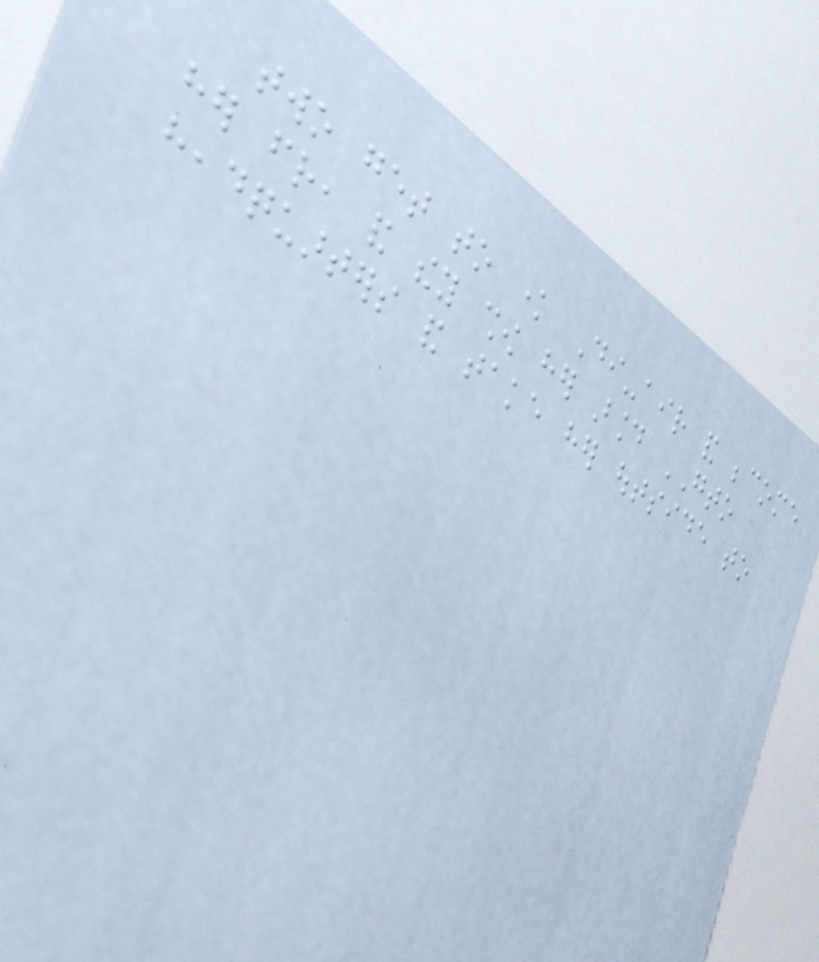two get to know Di-air and become
her friend, and they show her around GTO
headquarters and take her outside to
